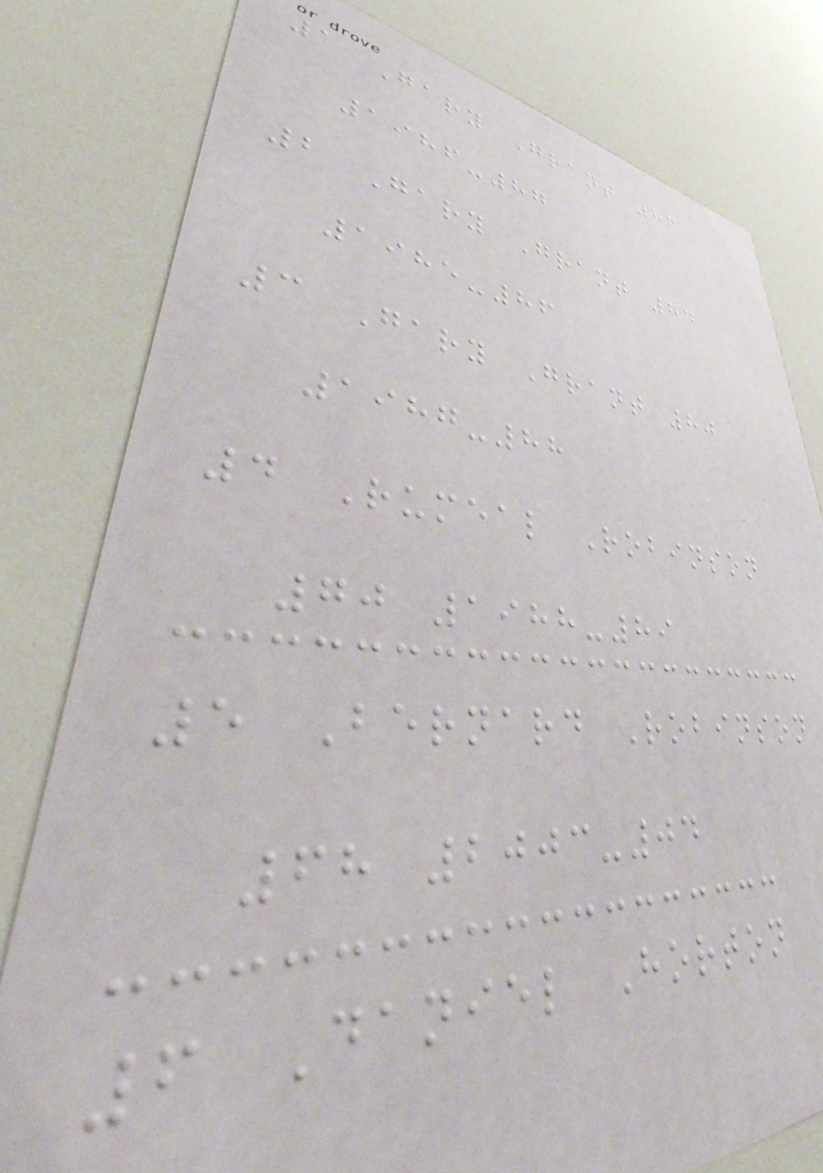1 Gary Grant 86
1986-87
2 Gary Grant 84
1985-86
3 Gary Grant 80
1987-88
4 Rumeal Robinson
70 1988-89
5 Bernard Robinson
68 2003-04
6 Daniel Horton
